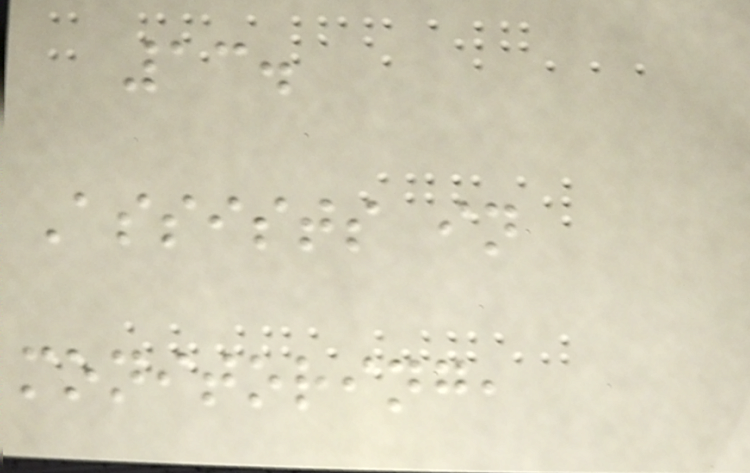13.
Assists in
monitoring,
